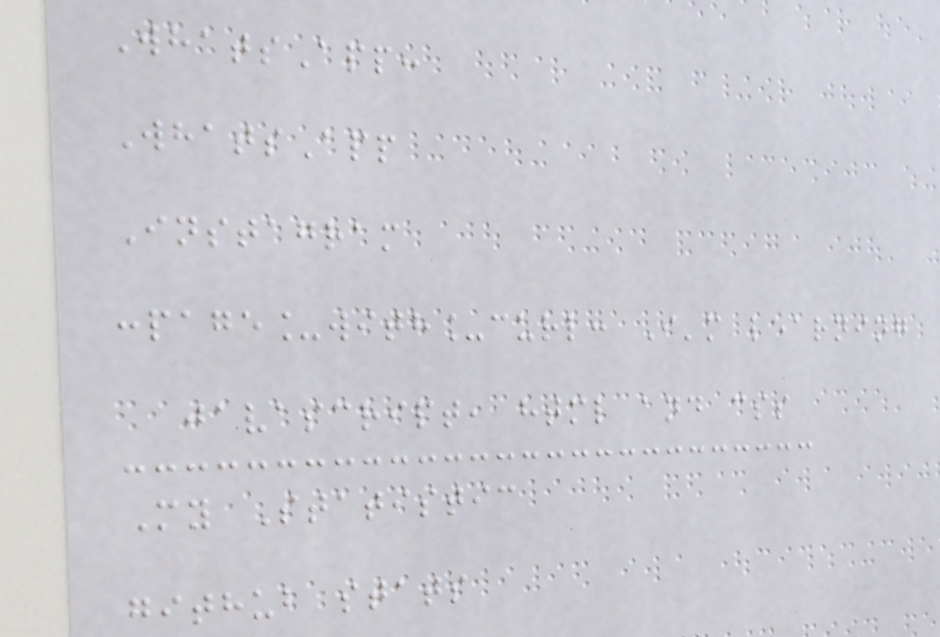WhatsApp:
WhatsApp
Instagram
:page_with_curl: I'm learning
javascript, html and css
My Statistic
github stats
